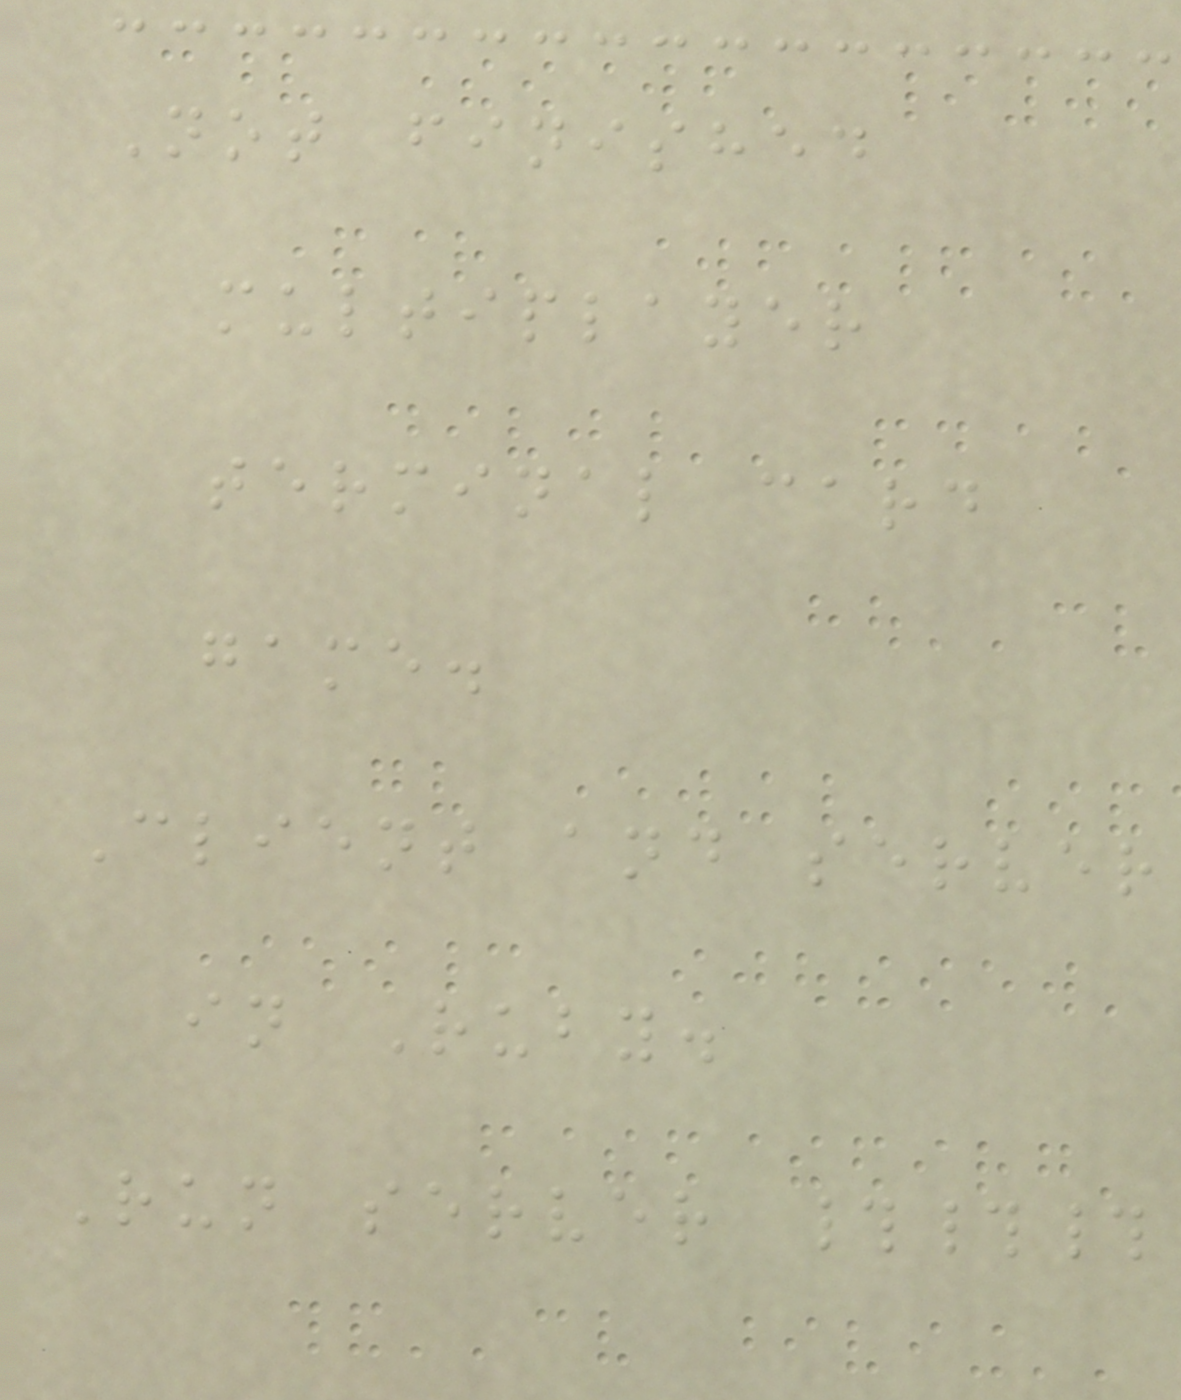Not finished
multiplayer
terminal card
game.
Client and server
in Ruby.
Run server ###
